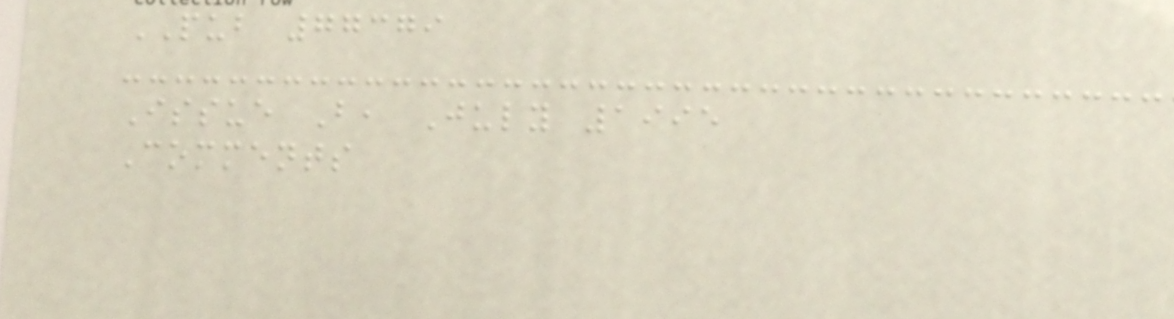PUB 77379
Issue B, July 1995
Comments
